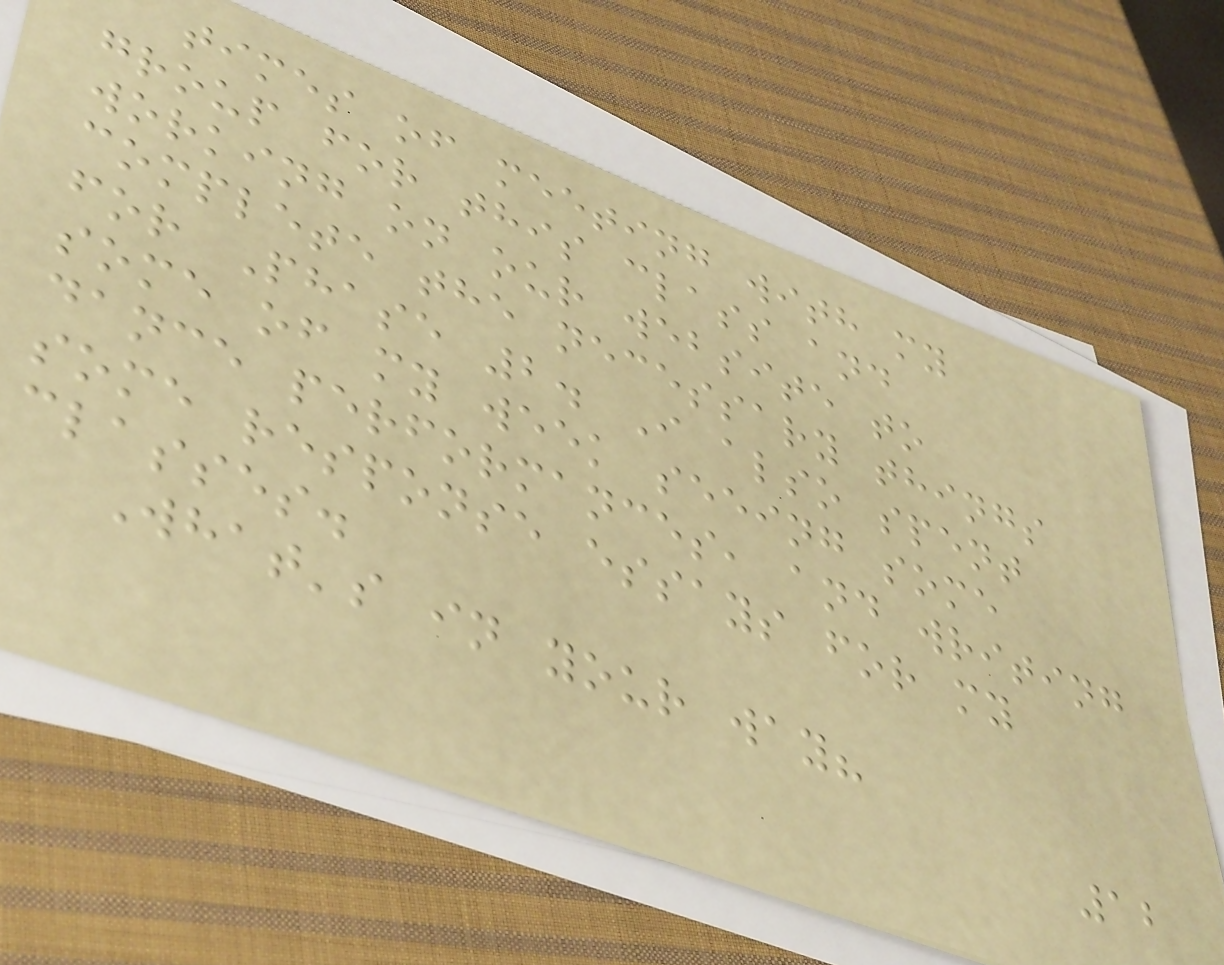times of meeting with my
group for this class and
working on our website to
complete the necessary things
for Phase 2. I also spent
some of my week seeing some
dance performances, and writing
some response essays for my
classes.
What's in your way?
12
